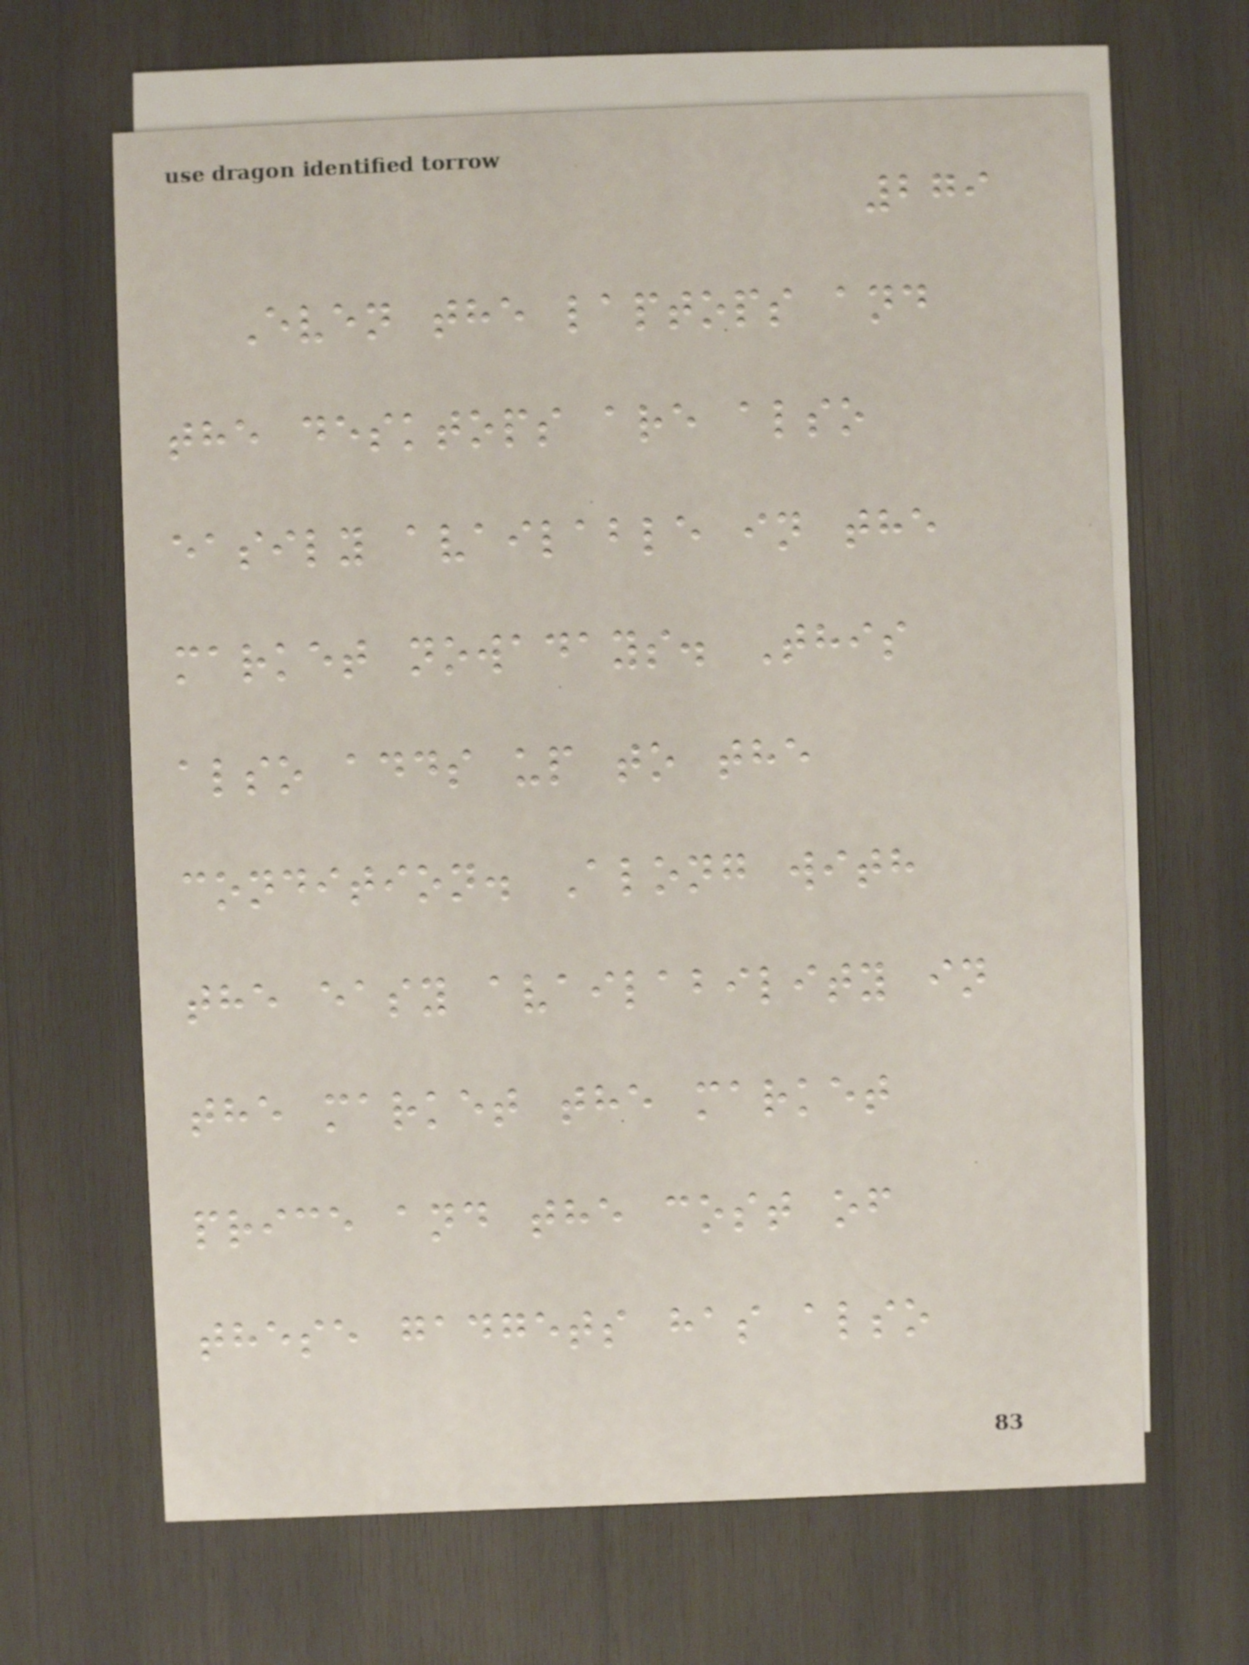279
Even the laptops and
the desktops are also
easily available in the
market nowadays. This
also adds up to the
condition. Along with
the easy availability in
the market the market
price and the cost of
these gadgets has also
